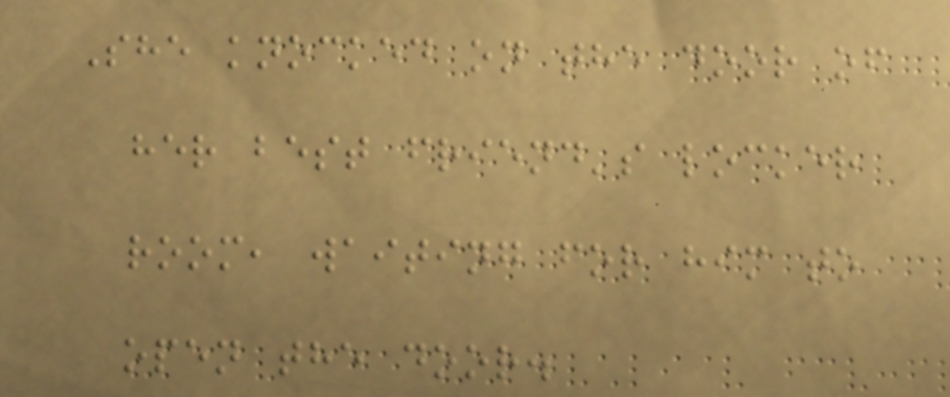She knocked on the door of
her best friend's locker
room, waiting for him to
open the door.
